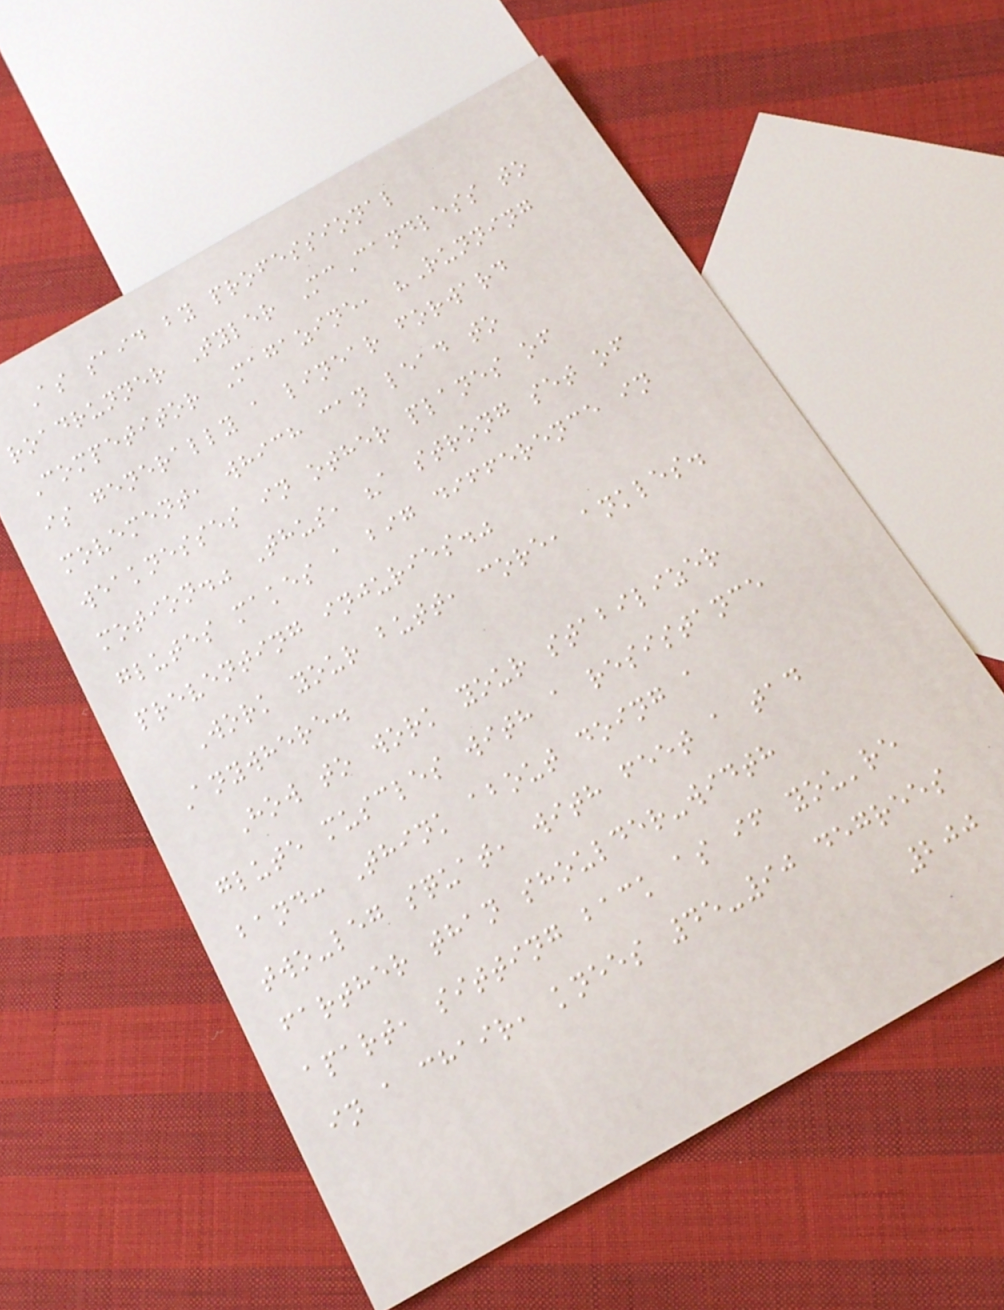As said by professional
roadrunner Tyler McCandless to
Competitor Magazine, "Running
is generally a linear forward
movement, which can lead to
weaknesses in other planes of
motion." Thus, "a strong set of
glutes makes a big difference in
preventing injuries."
Work your butt, core, ankles.
Anywhere.
How to work your stabilizer
glute muscles with a resistance
band: Think about doing a
two-leg squat, with feet a tad
farther than shoulder-width
apart, sitting back as if you're
in a chair, knees 45-90 degrees
200
